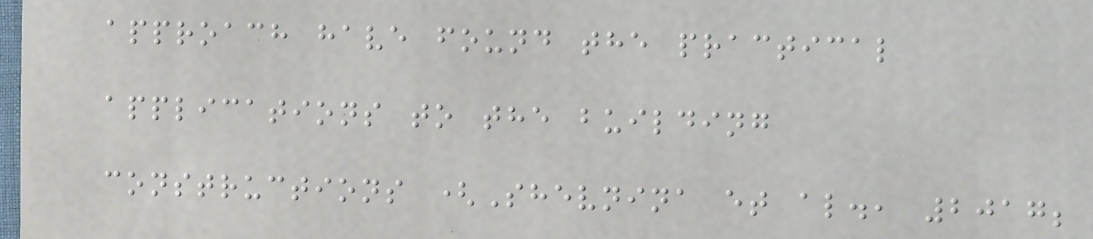approach have found the practical
applications to the building
constructions (Shevnina et al., 2017;
